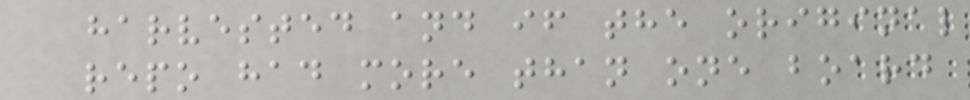harvested and if the original
repo had more than one board
